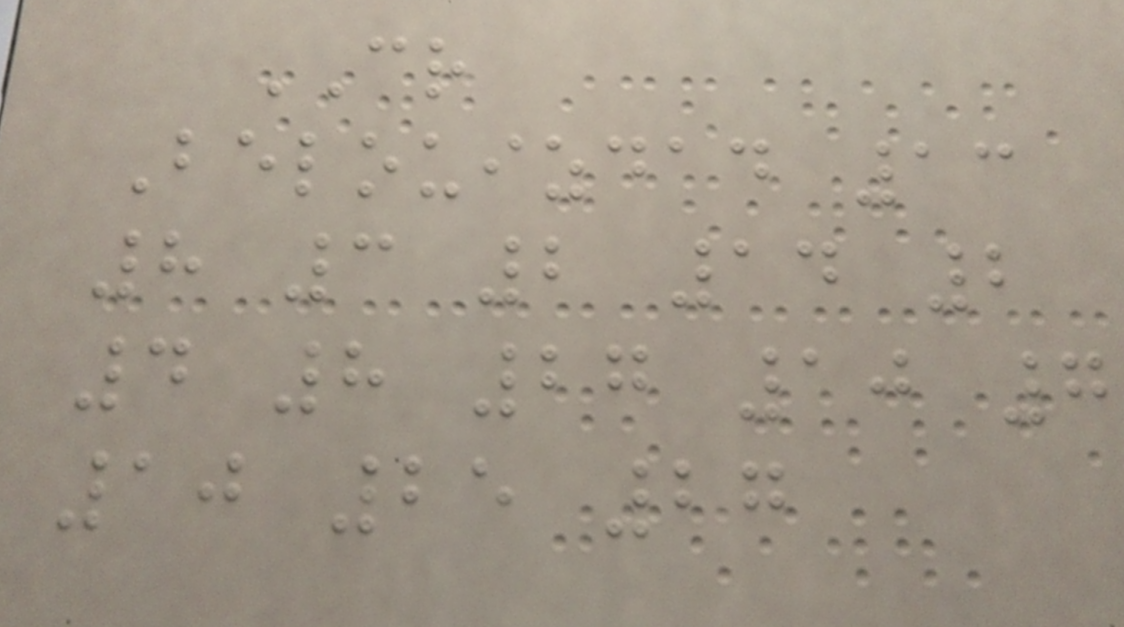CR
Belouizdad 13
8 3 2 14 2
4 8 27 10 7
10 25 27
